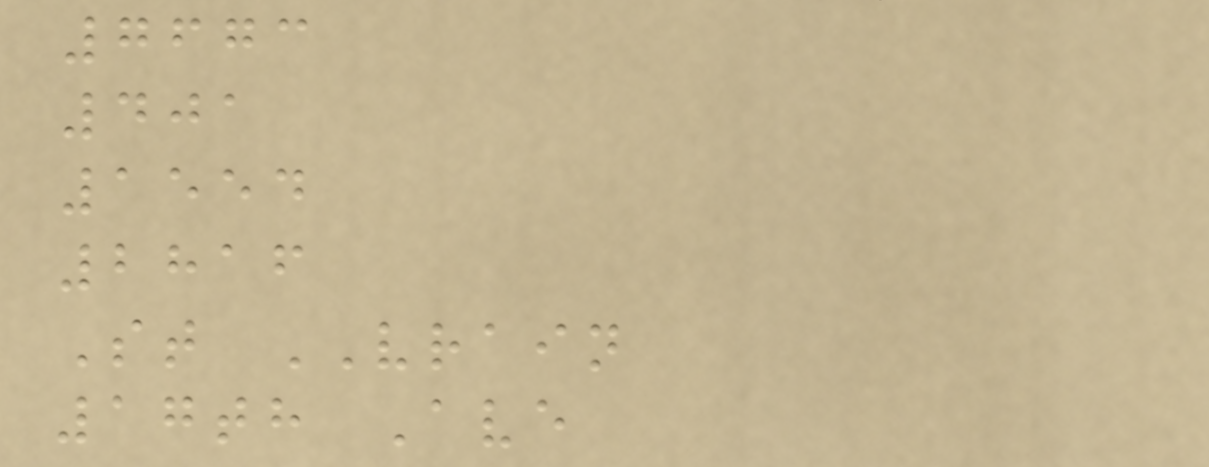7673
401
1554
2816
St VRAIN
17th Ave
